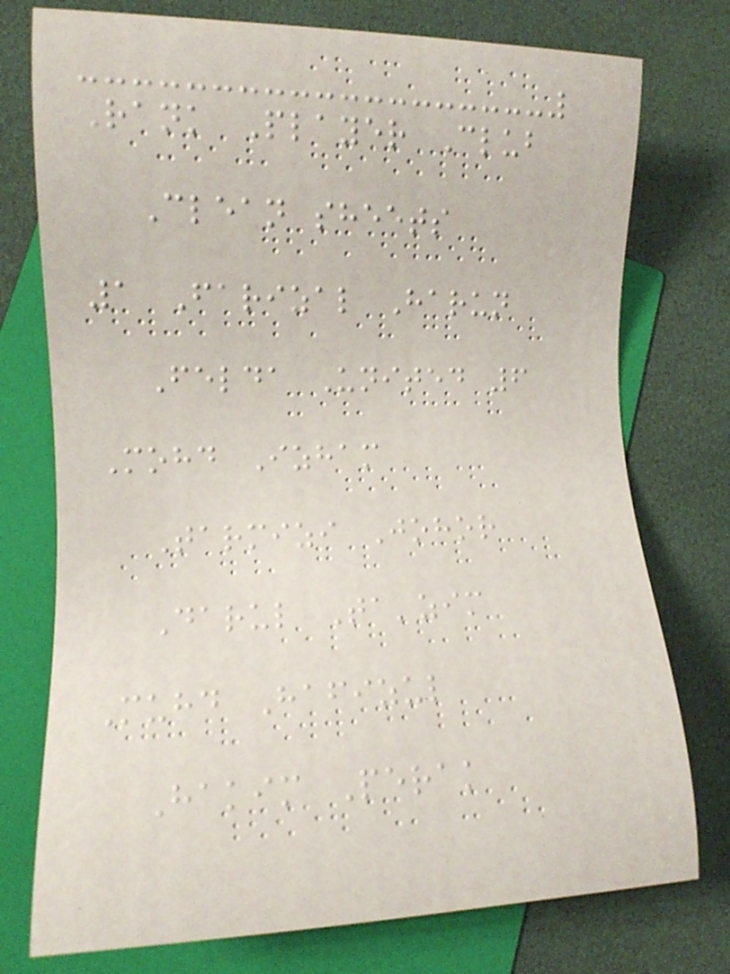Rank Player Club
Clean sheets
1 Farizal Harun
Felda United 6
Mohd Izham
Tarmizi Johor
Darul Ta'zim
Muhd Hafizul
Hakim Perak
